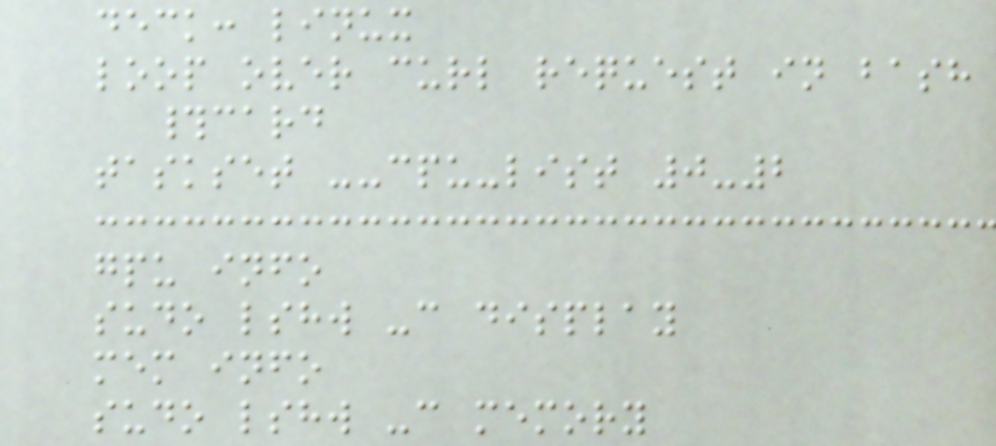deck: linux
loop over curl request in bash
#card
taskset --cpu-list 0-2
gpu info
sudo lshw -c display
mem info
sudo lshw -c memory
